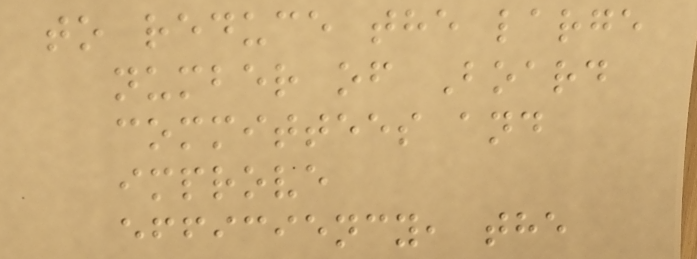to reduce the large
number of Board
committees and
improve
efficiency, the
